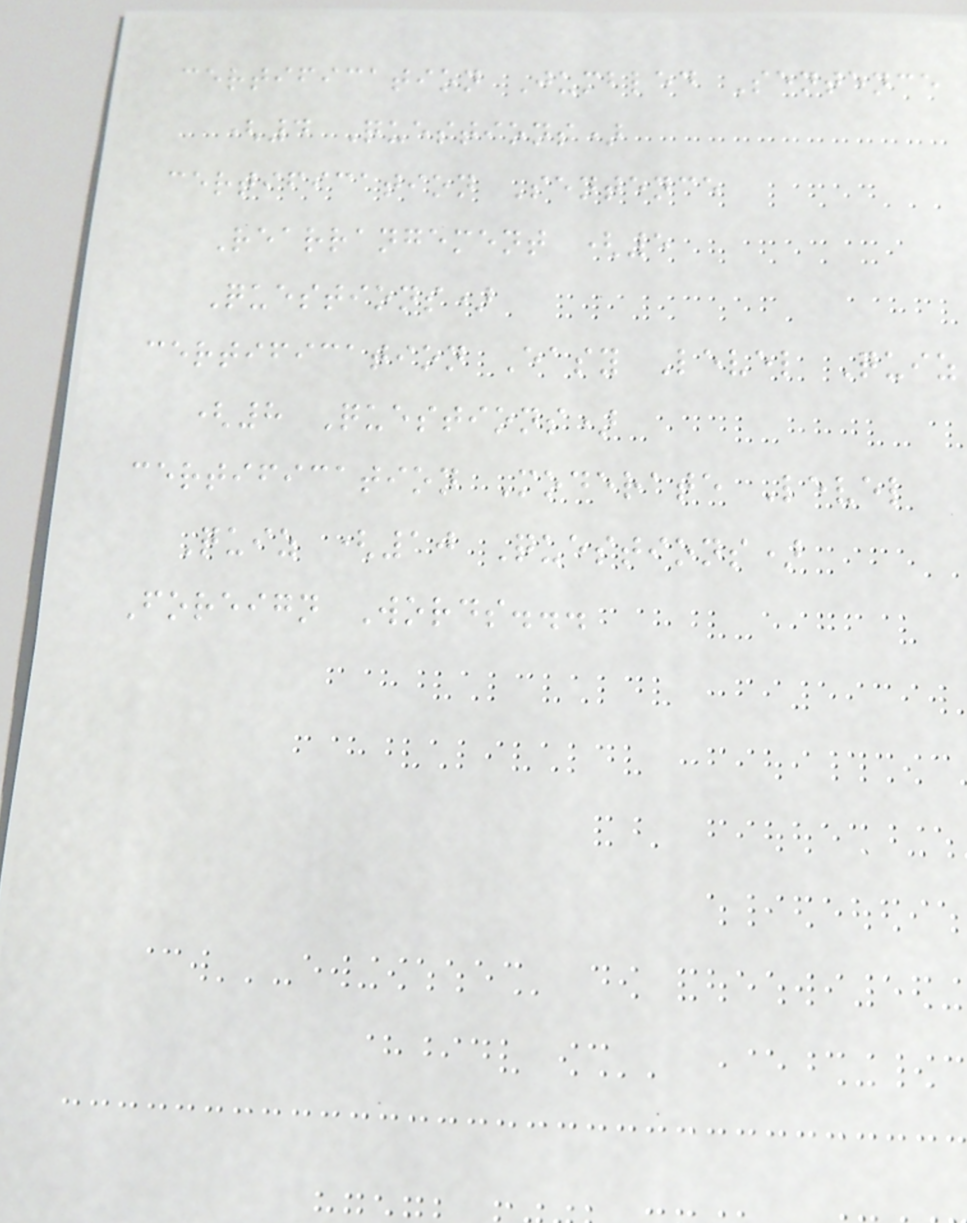certification Jumbled Sentence
(4 Questions)
certification Sentence
Rearrangement (5
Questions)
certification Easy Level Quiz
(8 Questions)
certification Moderate Level
Quiz (10 Questions)
Foreign Words...
